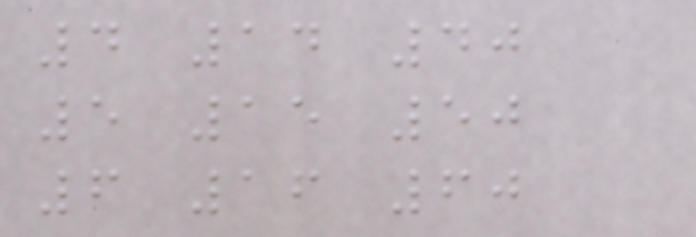4 14 40
5 15 50
6 16 60
